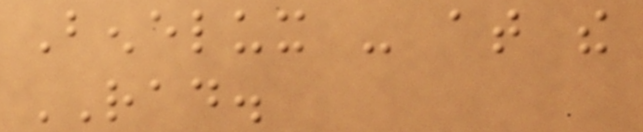Benelux - at the
RAD.
